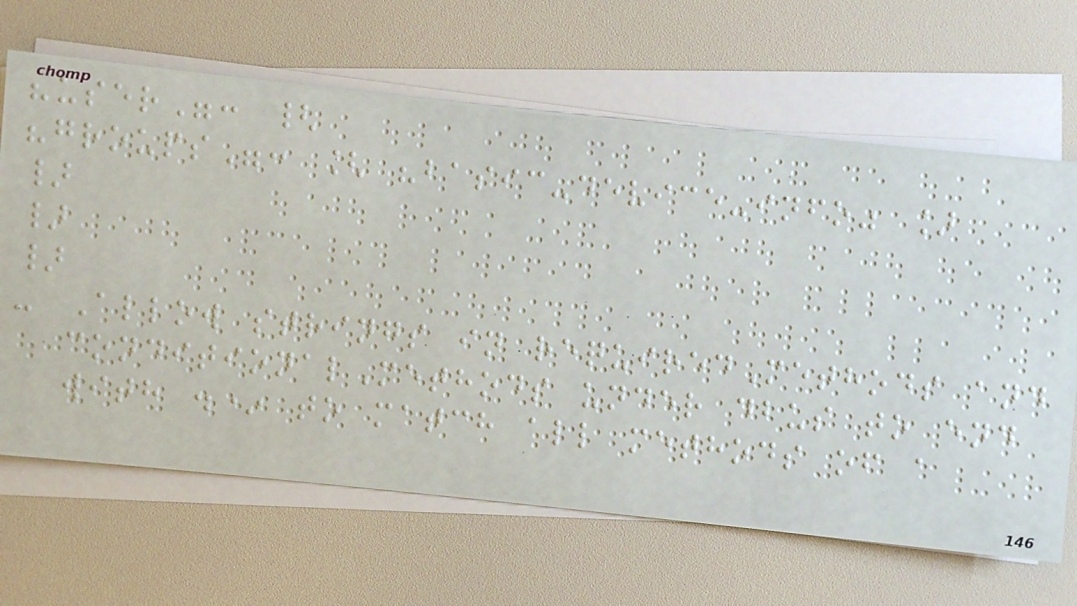"user": {
"groups": [ "basic-device-info" ]
}
}
}
- Allow strings in requiredMethods and
conditionalMethods under dbus to end
with .* to match all methods of a
